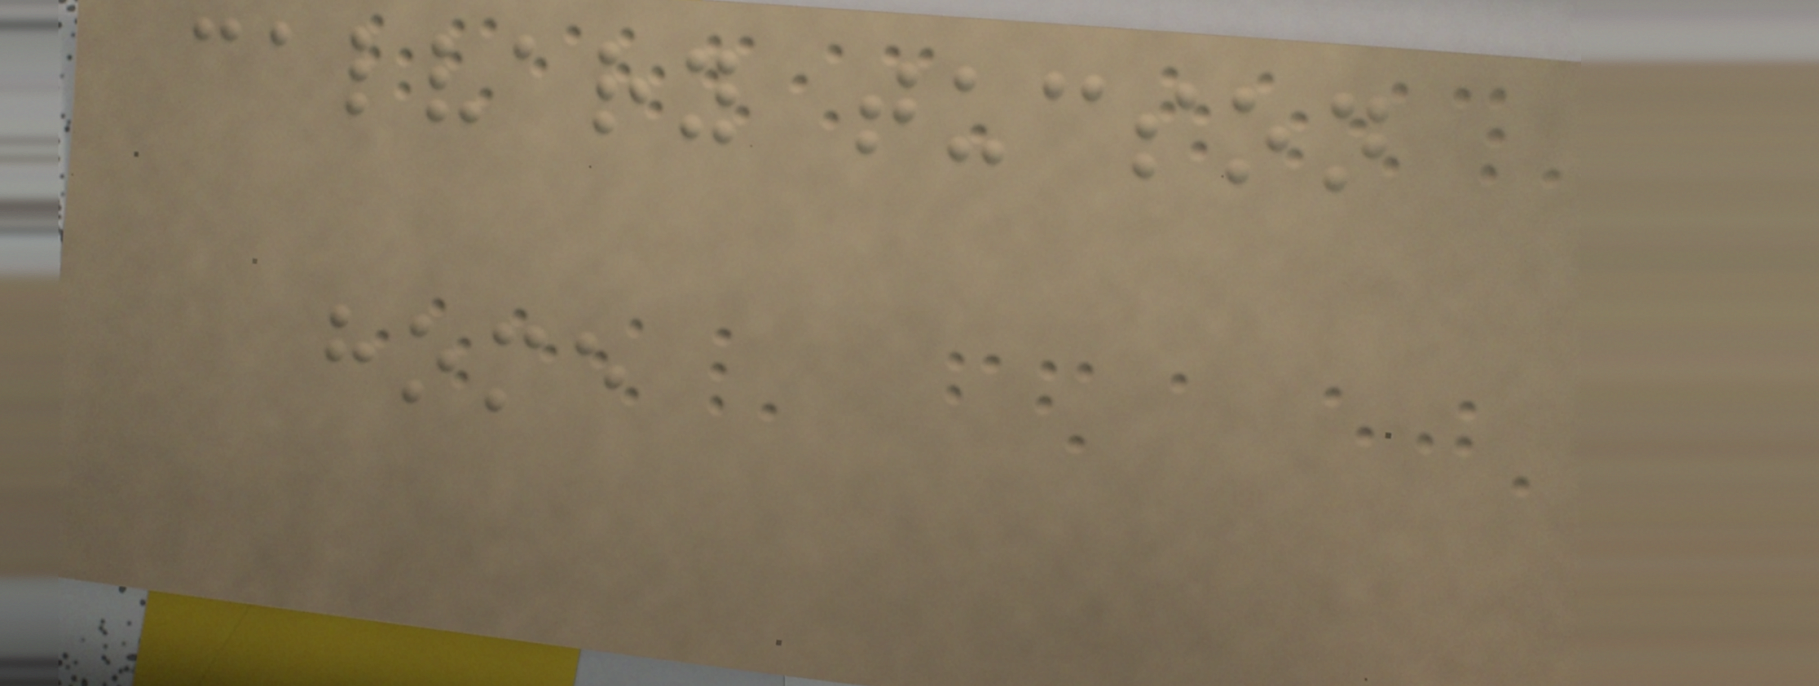calvary tucson
home
